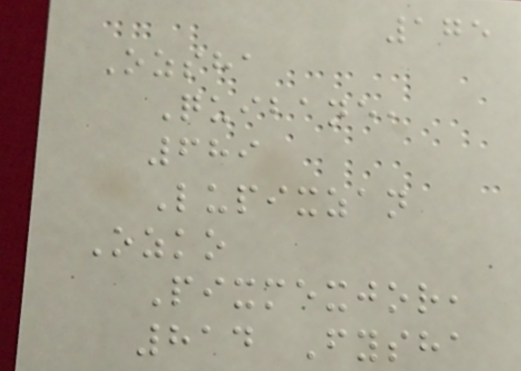175
Ozsha
Quibane,
689
Lupixzan
Ozko
Pixmexjor,
814 Fysha
